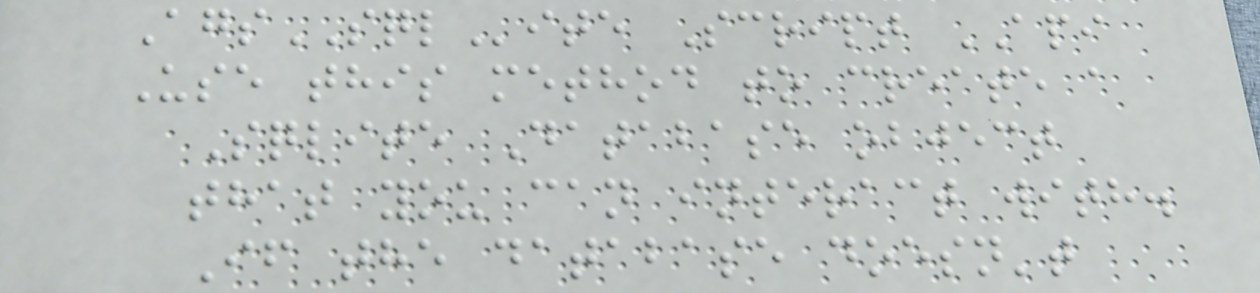AgsSQLite Script API
Use this method to create a
Sqlite Database object
that you can interact with.
If the database doesn't
